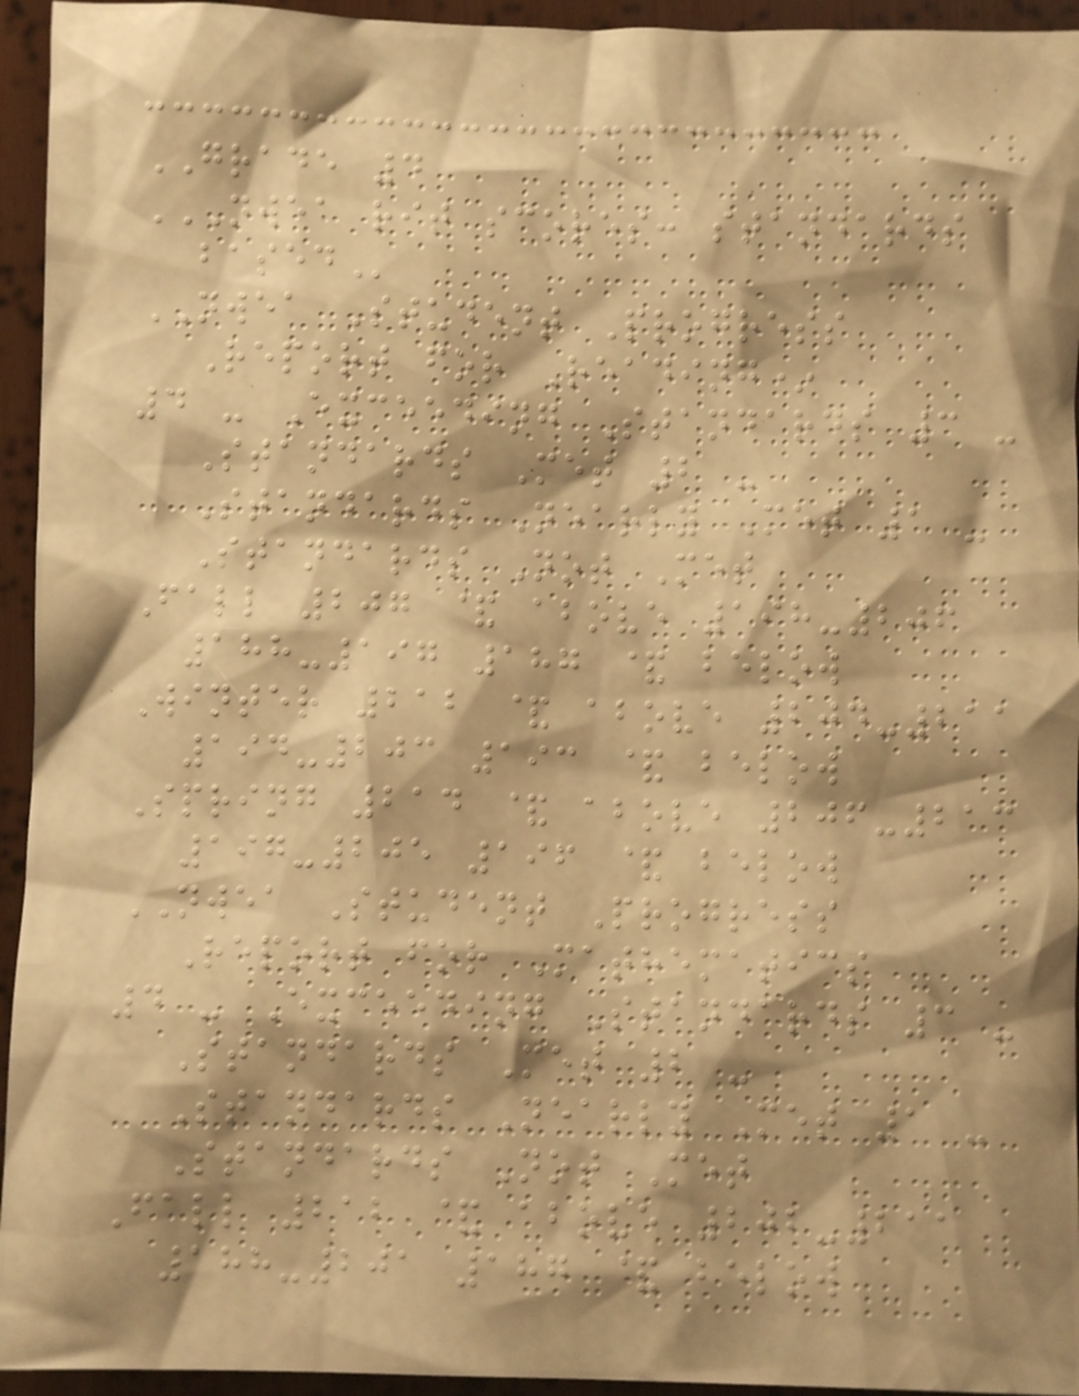GRADE 4
NWEA RIT SCORES: STANDARDS
BASED
NWEA Student Progress
Report for Reading*
4 - Exceeding Standards 3 -
Standards Met 2 -
Standards Nearly Met 1 -
Standards Not Met
Fall 207 & above 198-206
188-197 187 & below
Winter 212 & above 204-211
194-203 193 & below
Spring 214 & above 206-213
197-205 196 & below
NWEA Student Progress
Report for Mathematics
4 - Exceeding Standards 3 -
Standards Met 2 -
Standards Nearly Met 1 -
Standards Not Met
Fall 212 & above 202-211
188-201 187 & below
